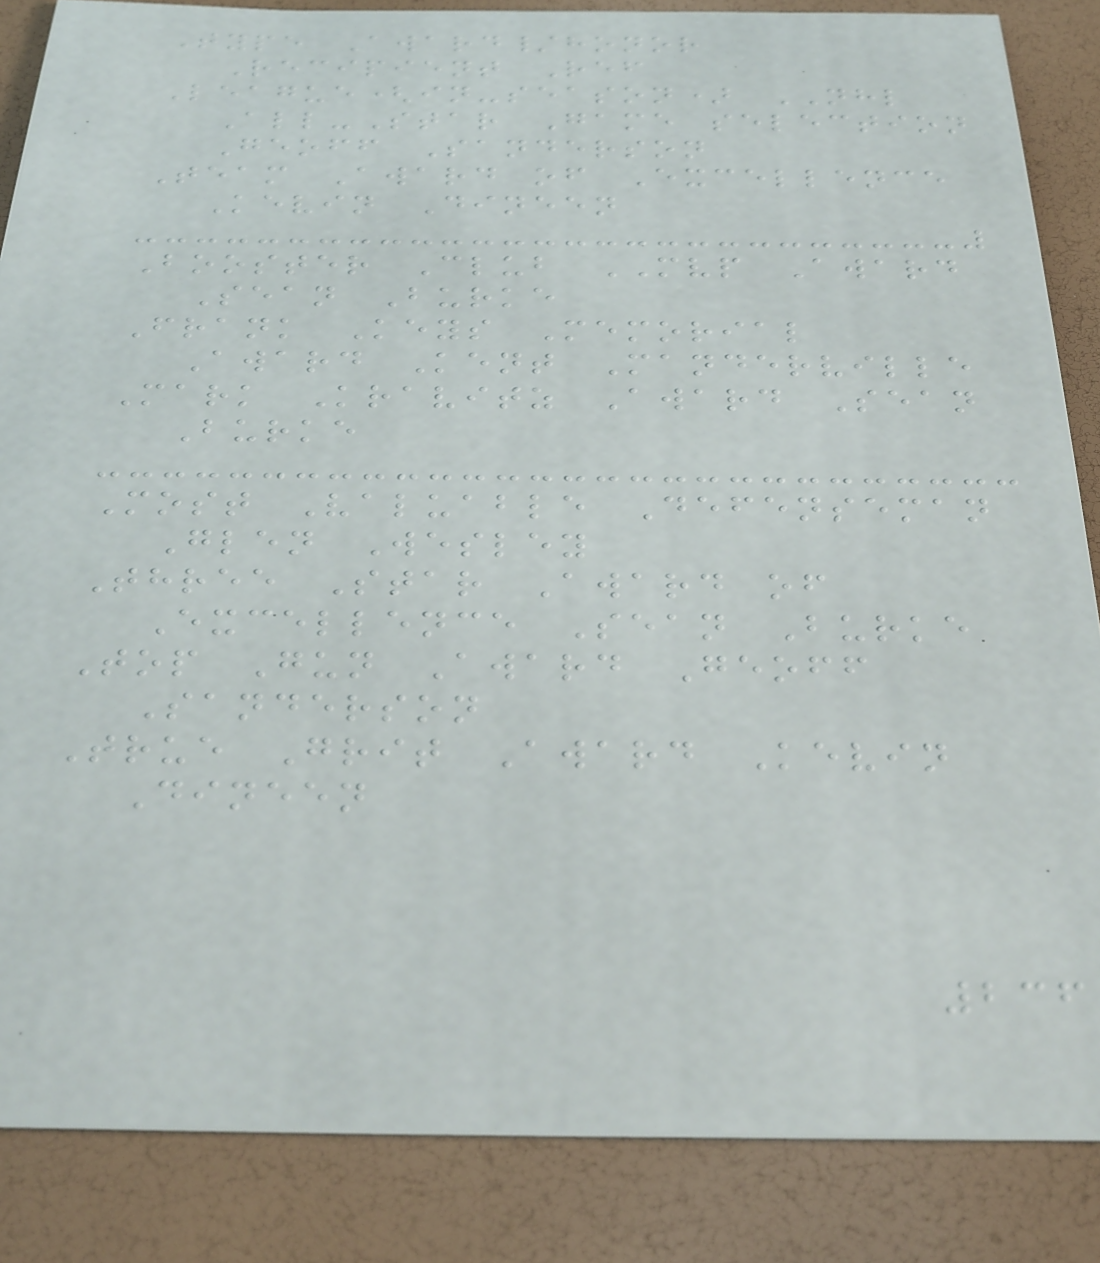Type Award/honor
Recipient Ref
League(in-season) NHL
All-Star Game selection
Geoff Sanderson
Team Award of Excellence
Kevin Dineen
Booster Club MVP Award
Sean Burke
Frank Keys Memorial
Award Kent Manderville
Mark Kravitz Award Sean
Burke
Most Valuable Defenseman
Glen Wesley
Three Star Award of
Excellence Sean Burke
Top Gun Award Geoff
Sanderson
True Grit Award Kevin
Dineen
236
